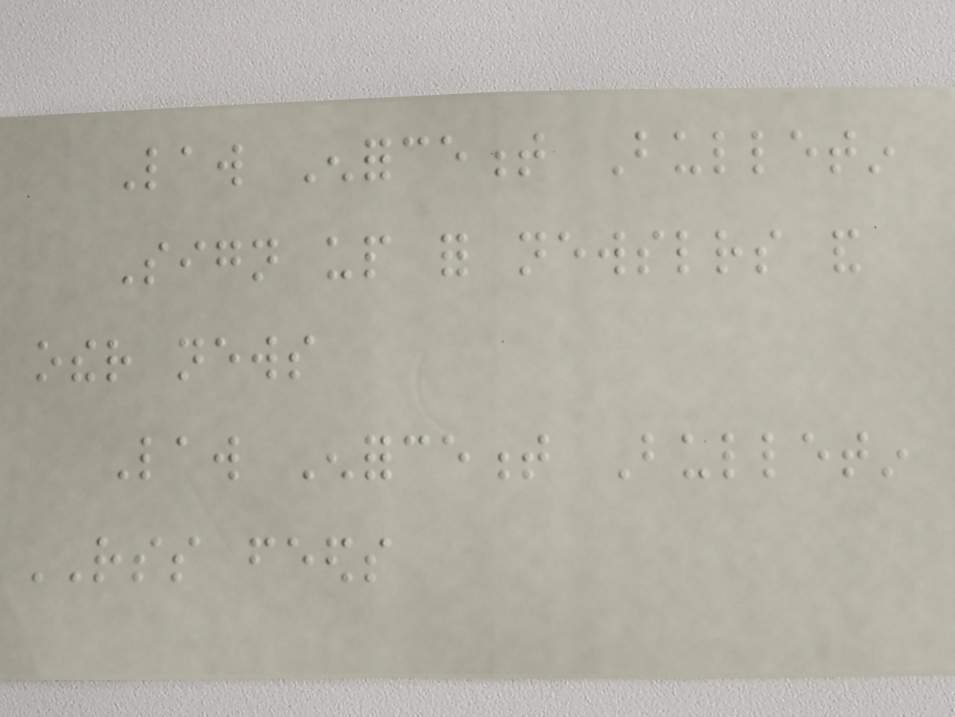Law Enforcement Bulletin
Sign up for newsletters and
other news
Law Enforcement Bulletin
RSS feeds
